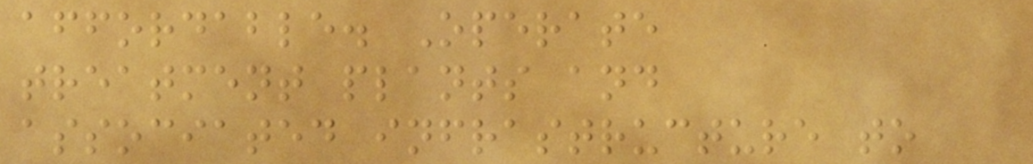affordable. Operate
treatment plants and
associated infrastructure to
